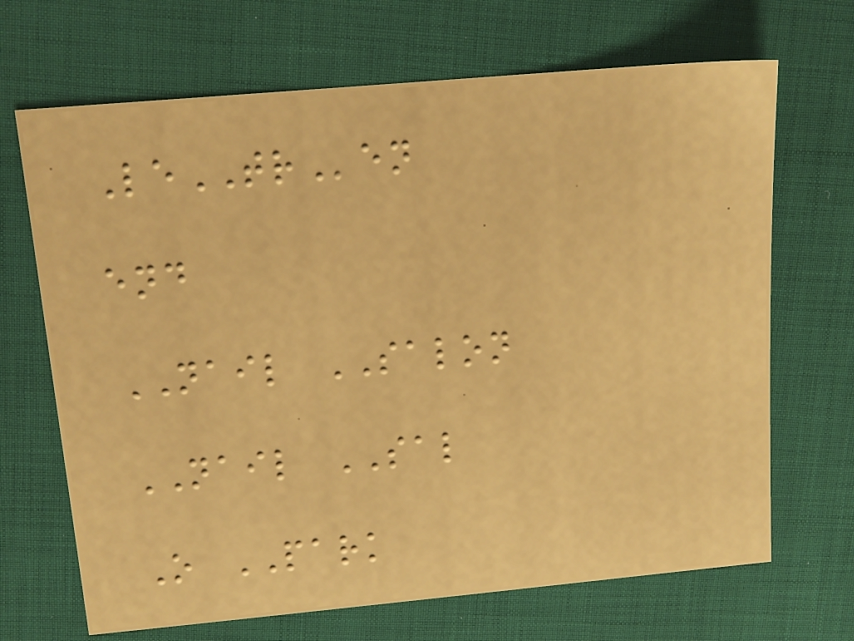LeTRen
end
NAIL SALON
NAIL SAL
O PARK
